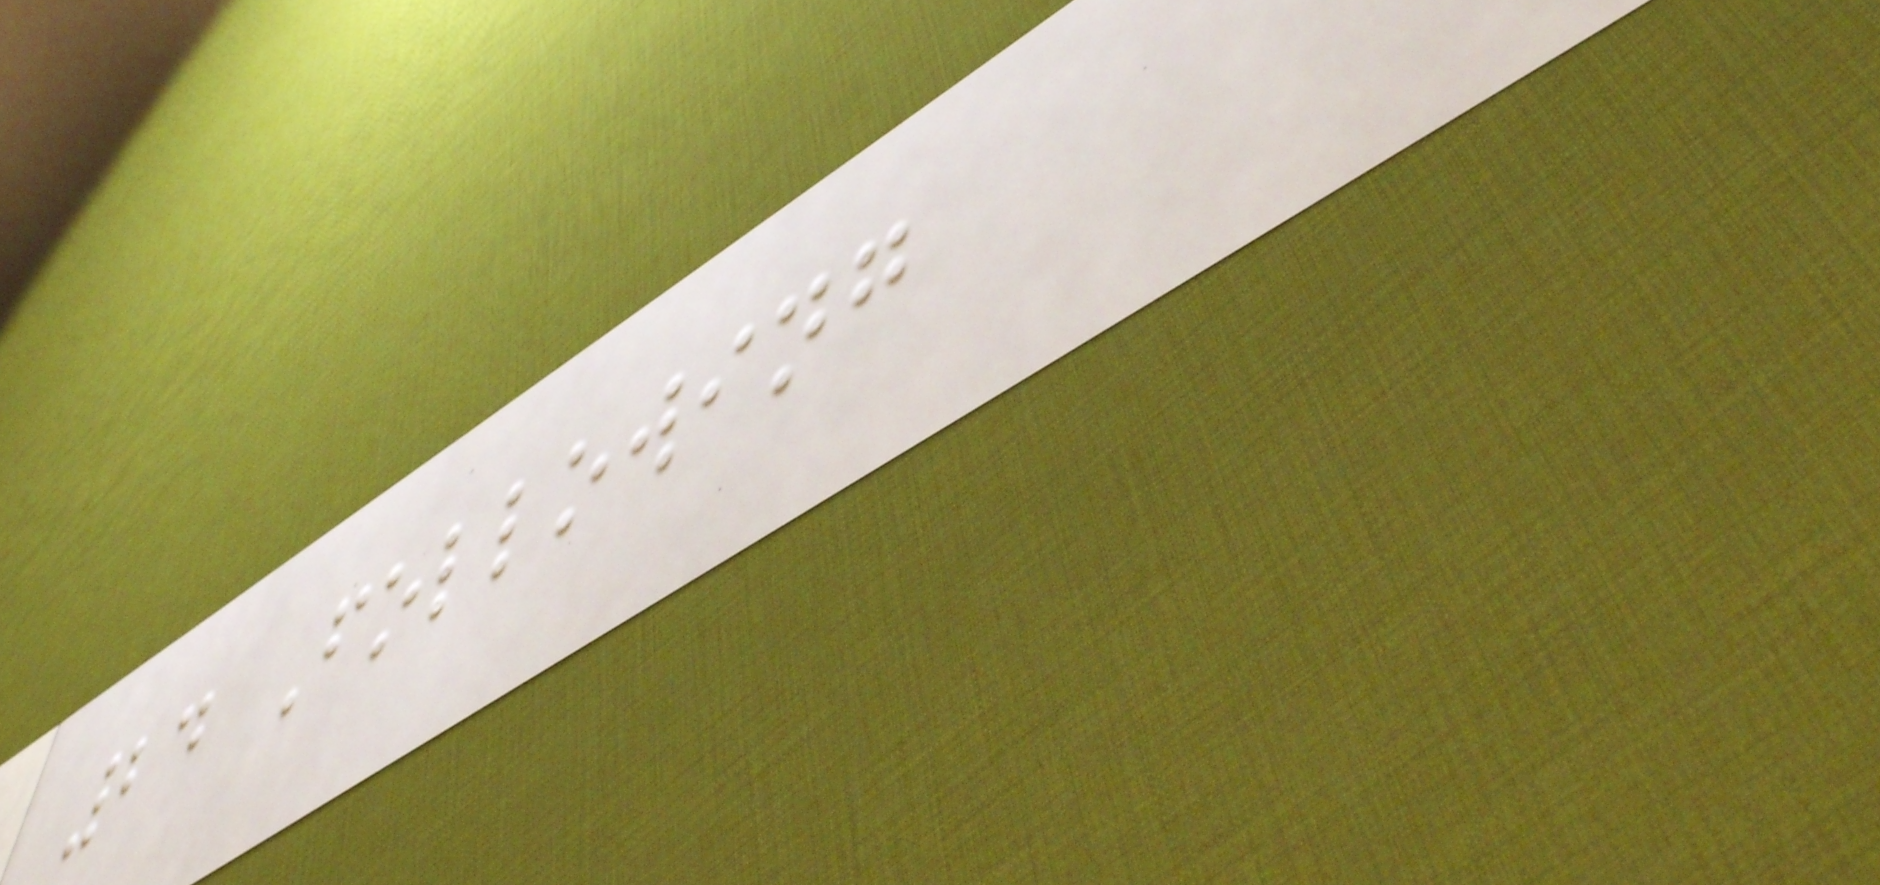24 Following
